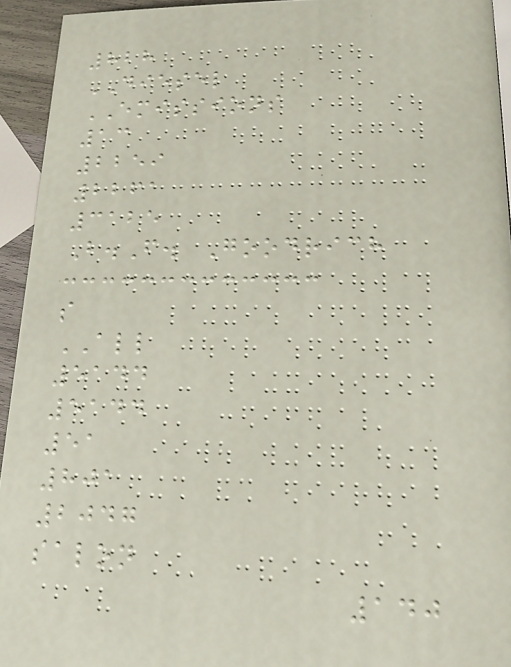828
DIESEL
EMISSIONS
13
2259
2261
3125
B.F. Goodrich
s
ALL
5144
5144
51
801
2047
salon
140
